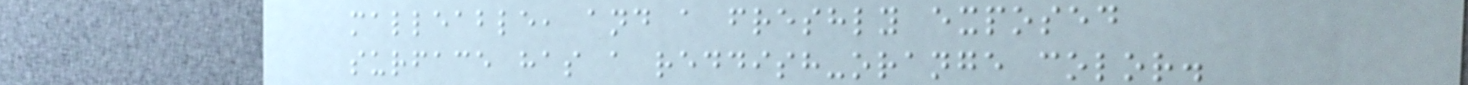malleable, and a freshly exposed
surface has a reddish-orange color.
